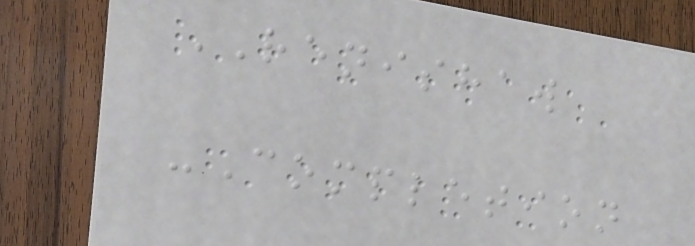RENISHAW
-Completion
